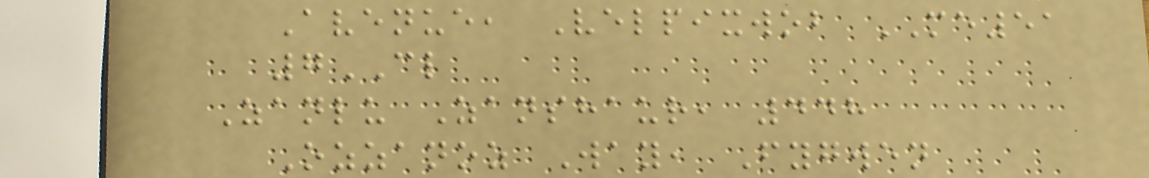Avenue, Velpixwob ME51
7CL
Zanlu Zanshaur, 448
Ozzanoz Way, Fygwen
